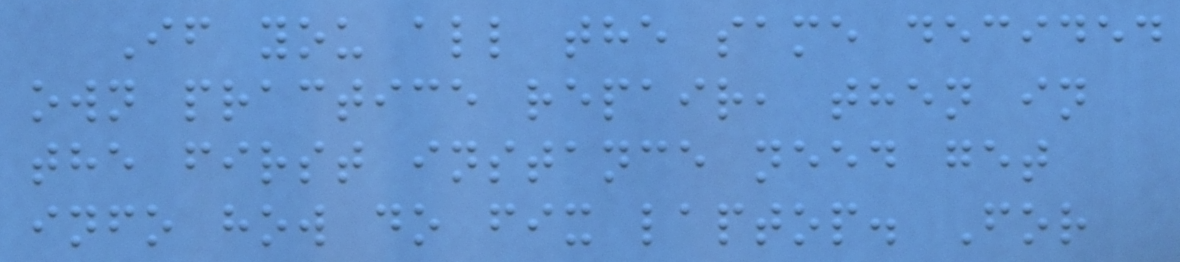If you all the same decided
own practice repair, then in
the first instance need get
info how do fix laptop. For
